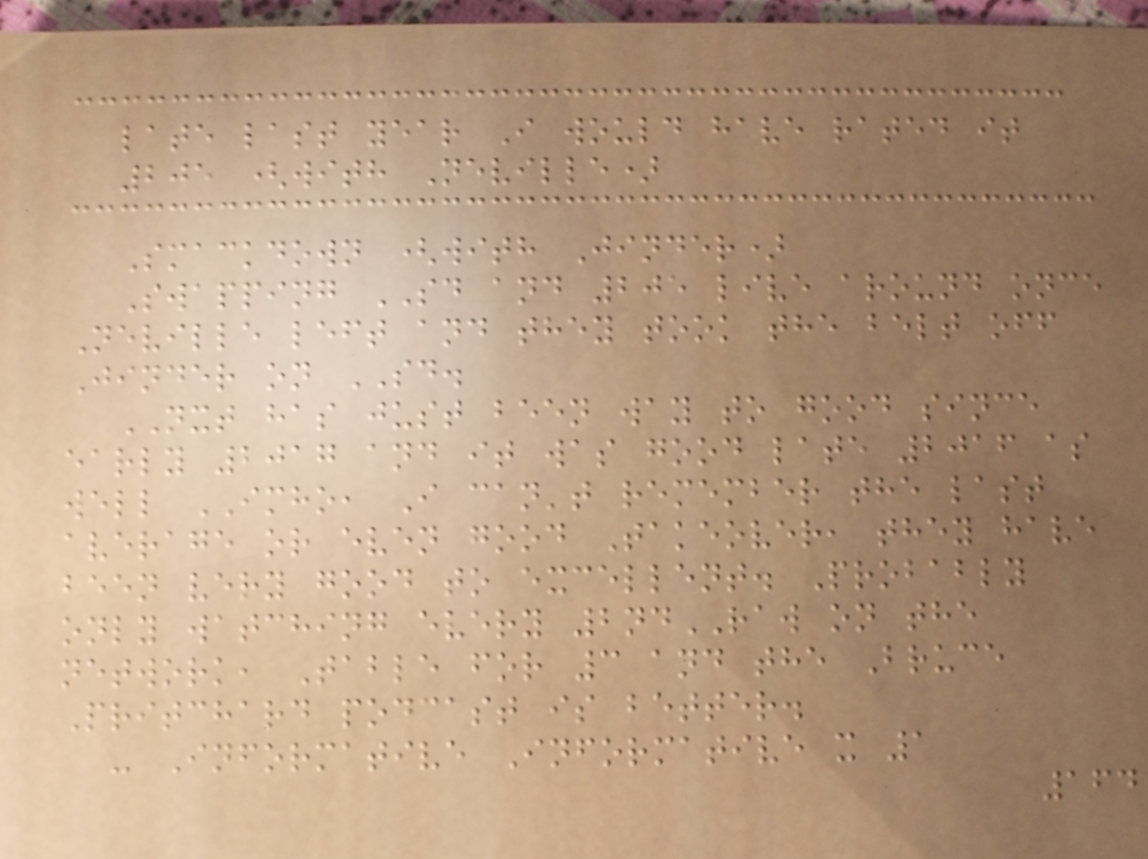late last year I would have rated it
205 (with Neville)
Smackdown (with Jinder)
Swapping SD and 205 live around once
Neville left and they took the belt off
Jinder on SD.
NXT has just been way to good since
early 2017 and it was good late 2016 as
well IMHO, I can't remember the last
average or even good Takeover, they have
been very good to excellent. Probably
only watching every 2ndRAW on the
network, Table for 3 and the Bruce
Pritchard podcast is better.
- Informative Informative x 1
164
